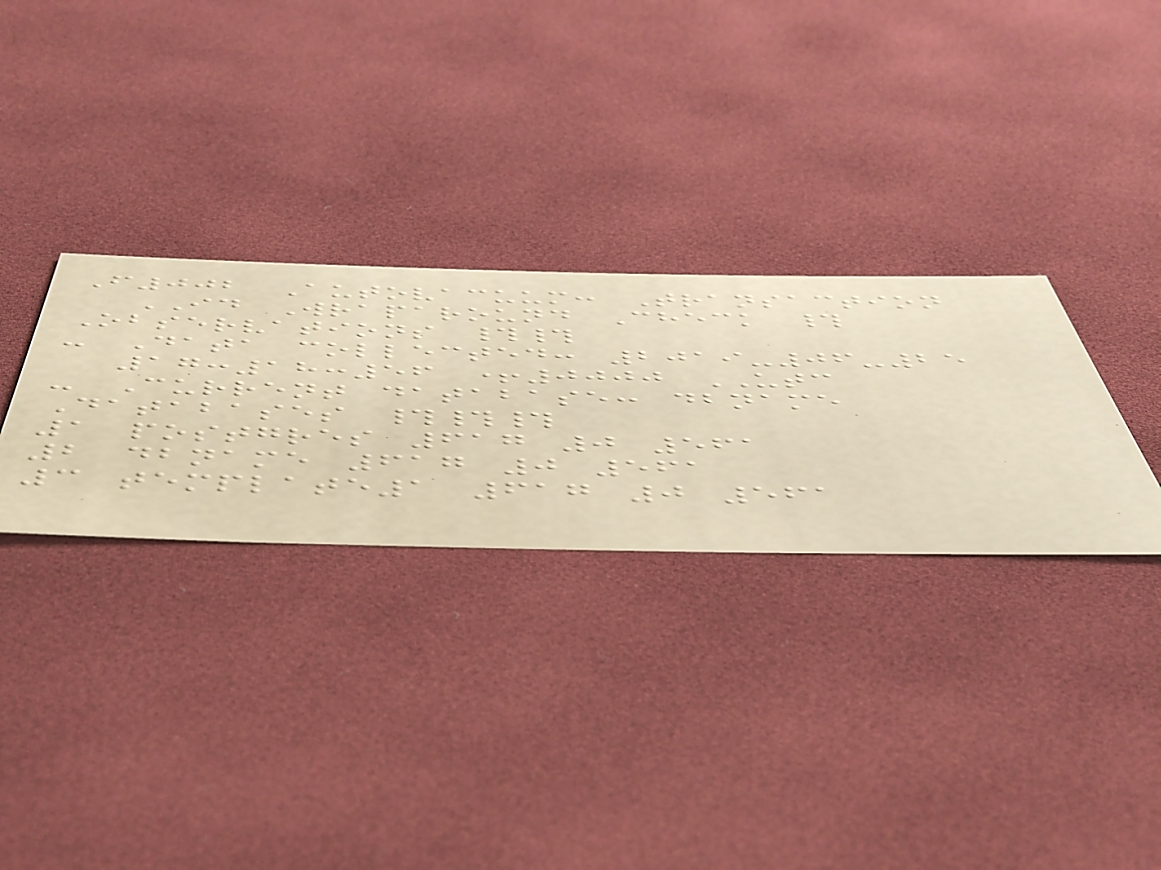F002 Autovacuum: Transaction
ID Wraparound Check #
Observations ##
- Data collected: 2019-06-25
17:18:56 +0000 UTC
- Current database: dbname
Databases ###
1 postgres 617 0 561
2 dbname 617 0 561
3 template1 617 0 561
